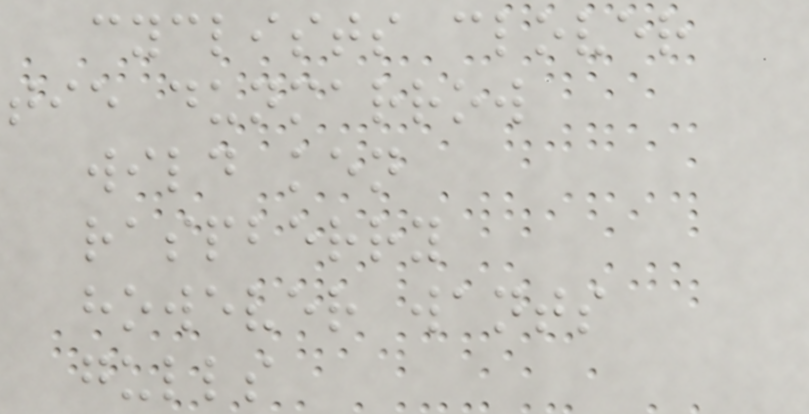cyclists clover
tie dunmarrow
wild ken
raspberry
however wants
gulls
